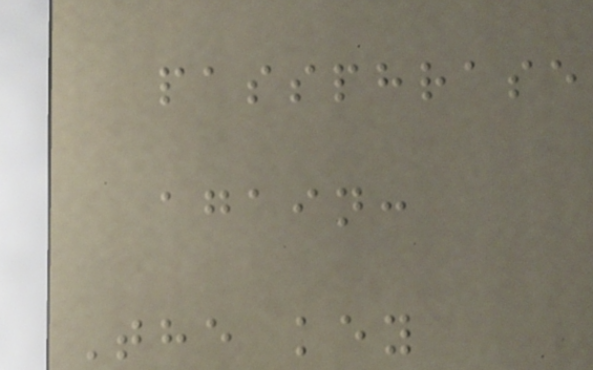passphrase
again:
The key
